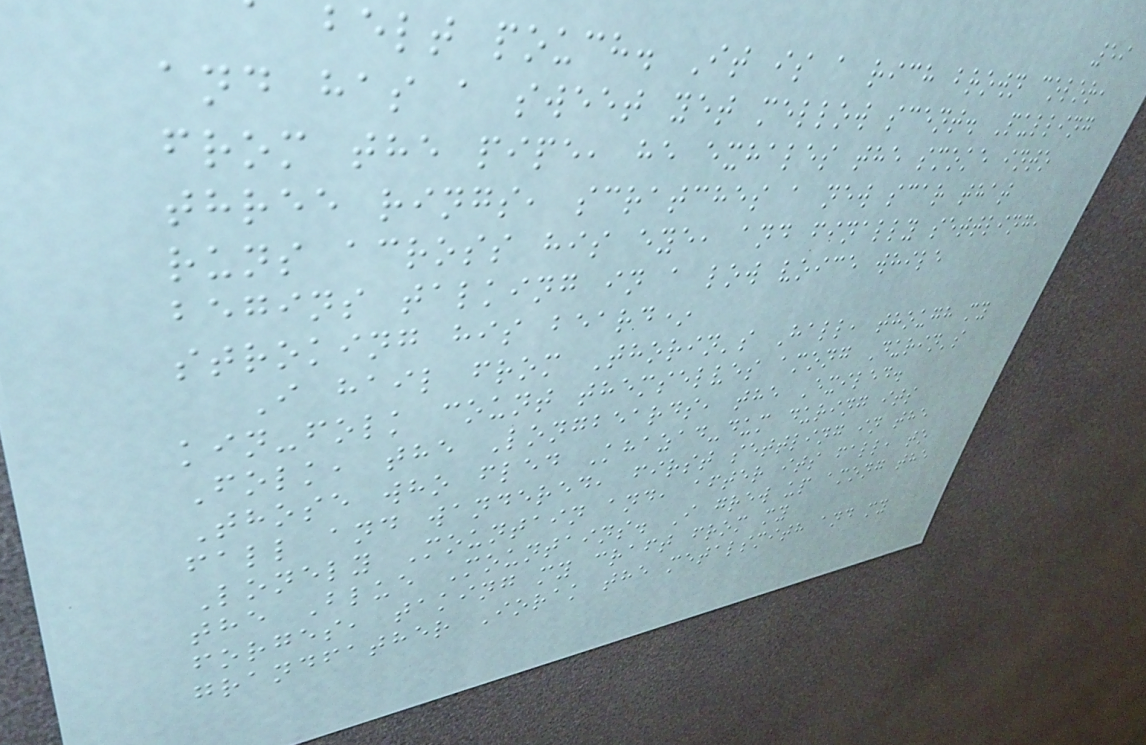59
a belt pouch. It is a rich brown color,
and has a sweet yet mellow scent. Pulling
from the pipe, he exhales the smoke into
three rings, scratches a new scar that
runs across his eye, and finally settling,
begins talking in a low voice while
stroking his beard*
I hail from Thorin's Hall, though my
kin-folk count themselves among Durin's
Folk, the Longbeards, the Exiled.
Those who fled Khazad-dum during its
fall and wandered, first settling in the
Lonely Mountain and, after its fall, to
the Blue Mountains. I grew up among the
forges, taking my craft from my
grandfather Iorak the metalsmith and my
